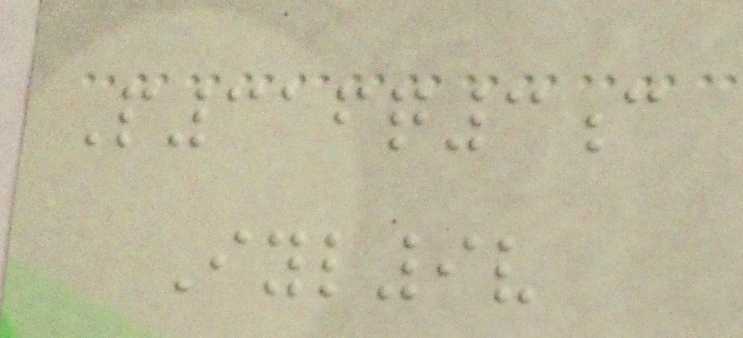P316q3c
Iyl9v
